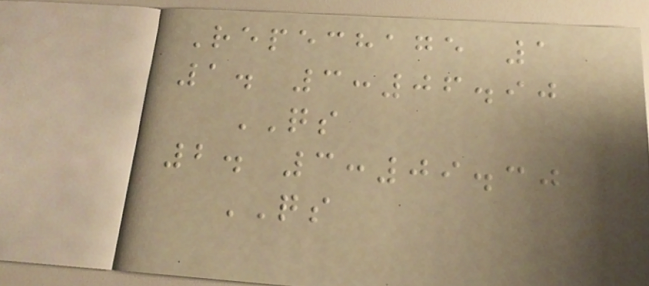Repechage 1
1. 3:06.90
QS
2. 3:09.30
QS
